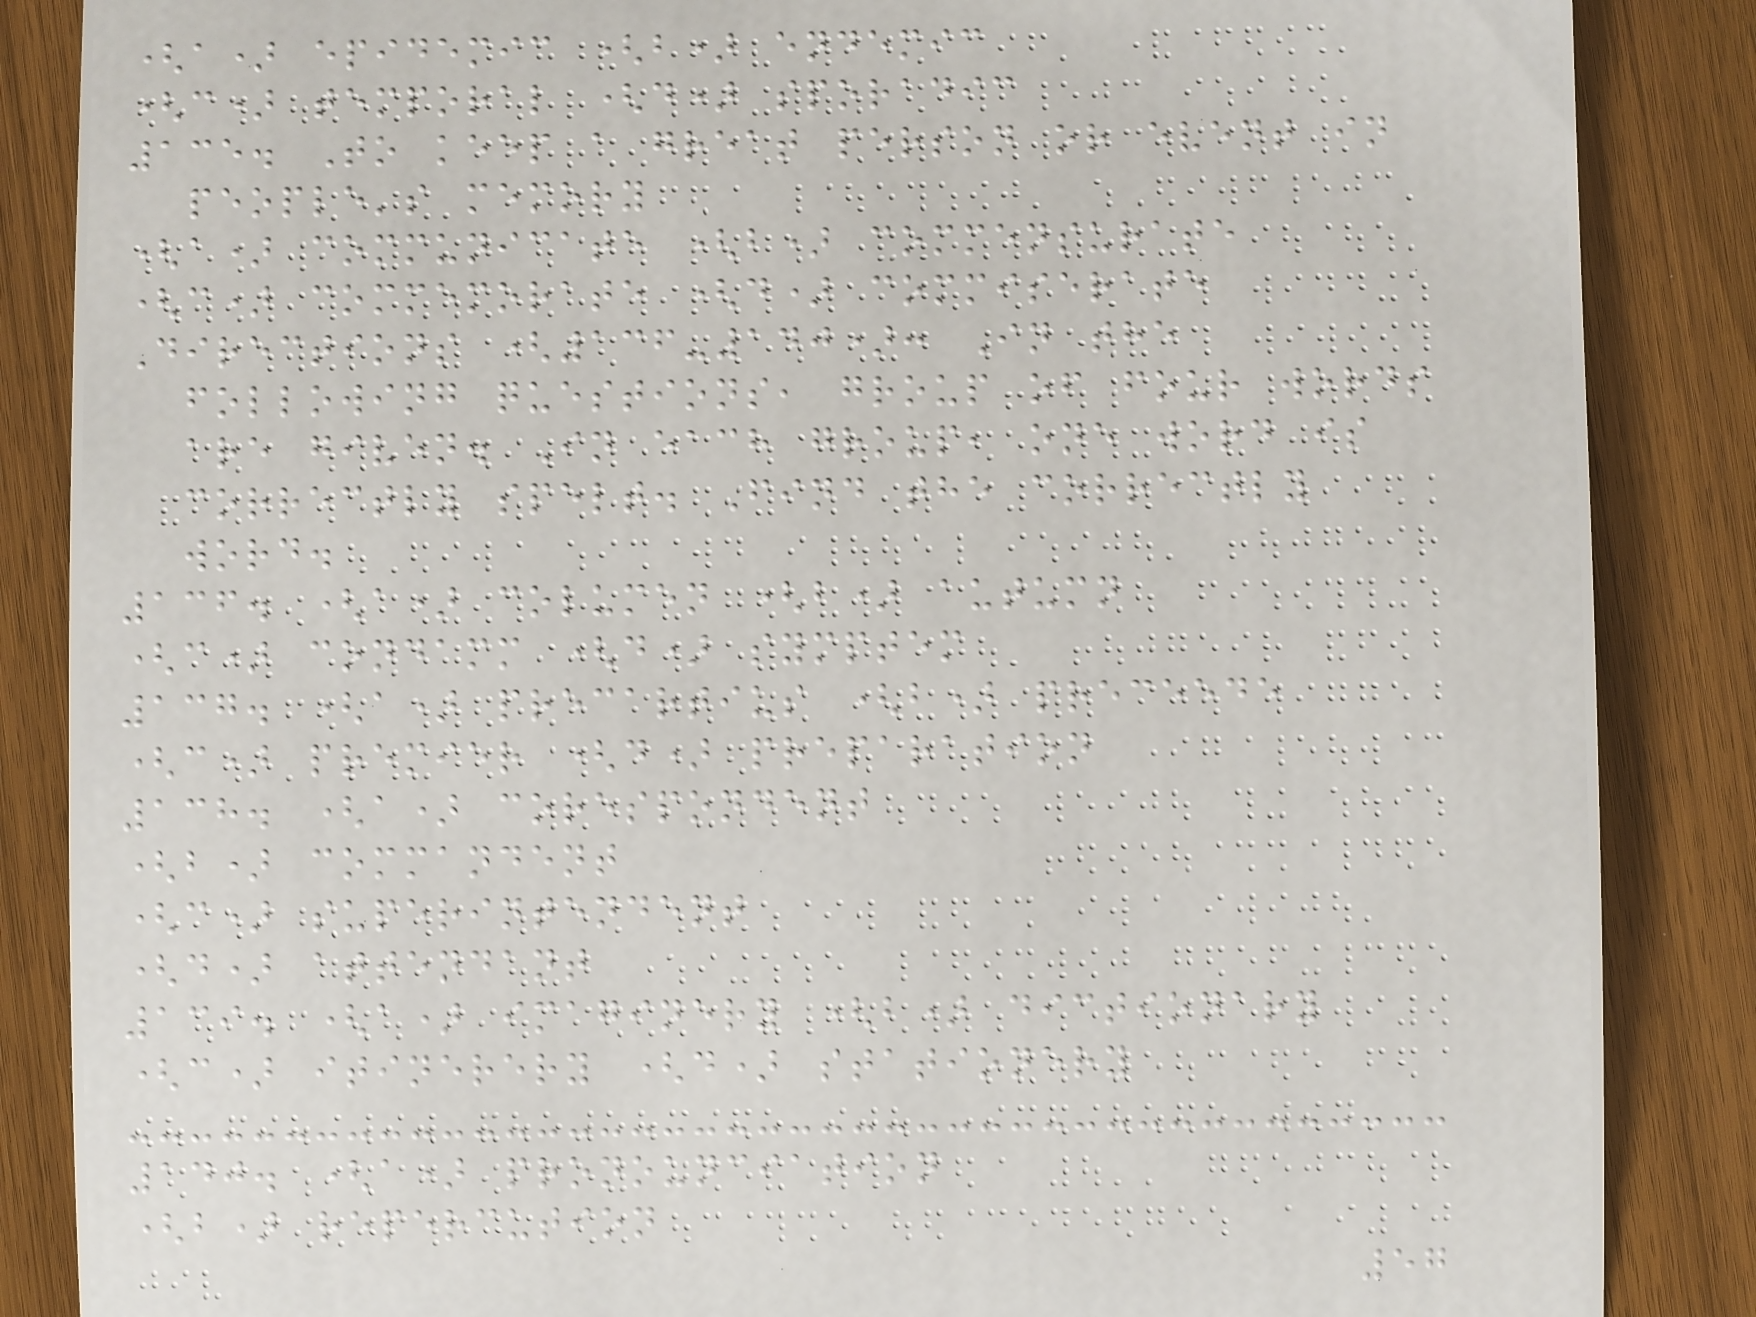(a) epidemic (b) endemic
(c) temporal (d) sporadic
135. To keep a great person or event in
people's memory
(a) communicate (b) commensurate
(c) commemorate (d) commiserate
Directions (136-140): In the
following questions, group of four words
are given. In each group, one word is
correctly spelt. Find the correctly
word.
136. (a) columen (b) autumn
(c) condamm (d) symptem
137. (a) precartius (b) preceede
(c) premier (d) preparation
138. (a) corespondent
(b) commandent
(c) superintendent
(d) attendant
139. (a) imaginery (b) dictionary
(c) itinerery (d) stationery
140. (a) pronounciation
(b) repercution
57
